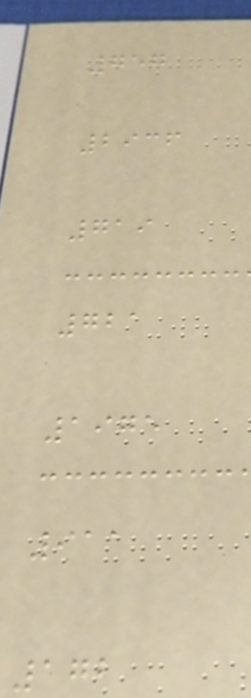757
2936
719
721
1975
911
172
